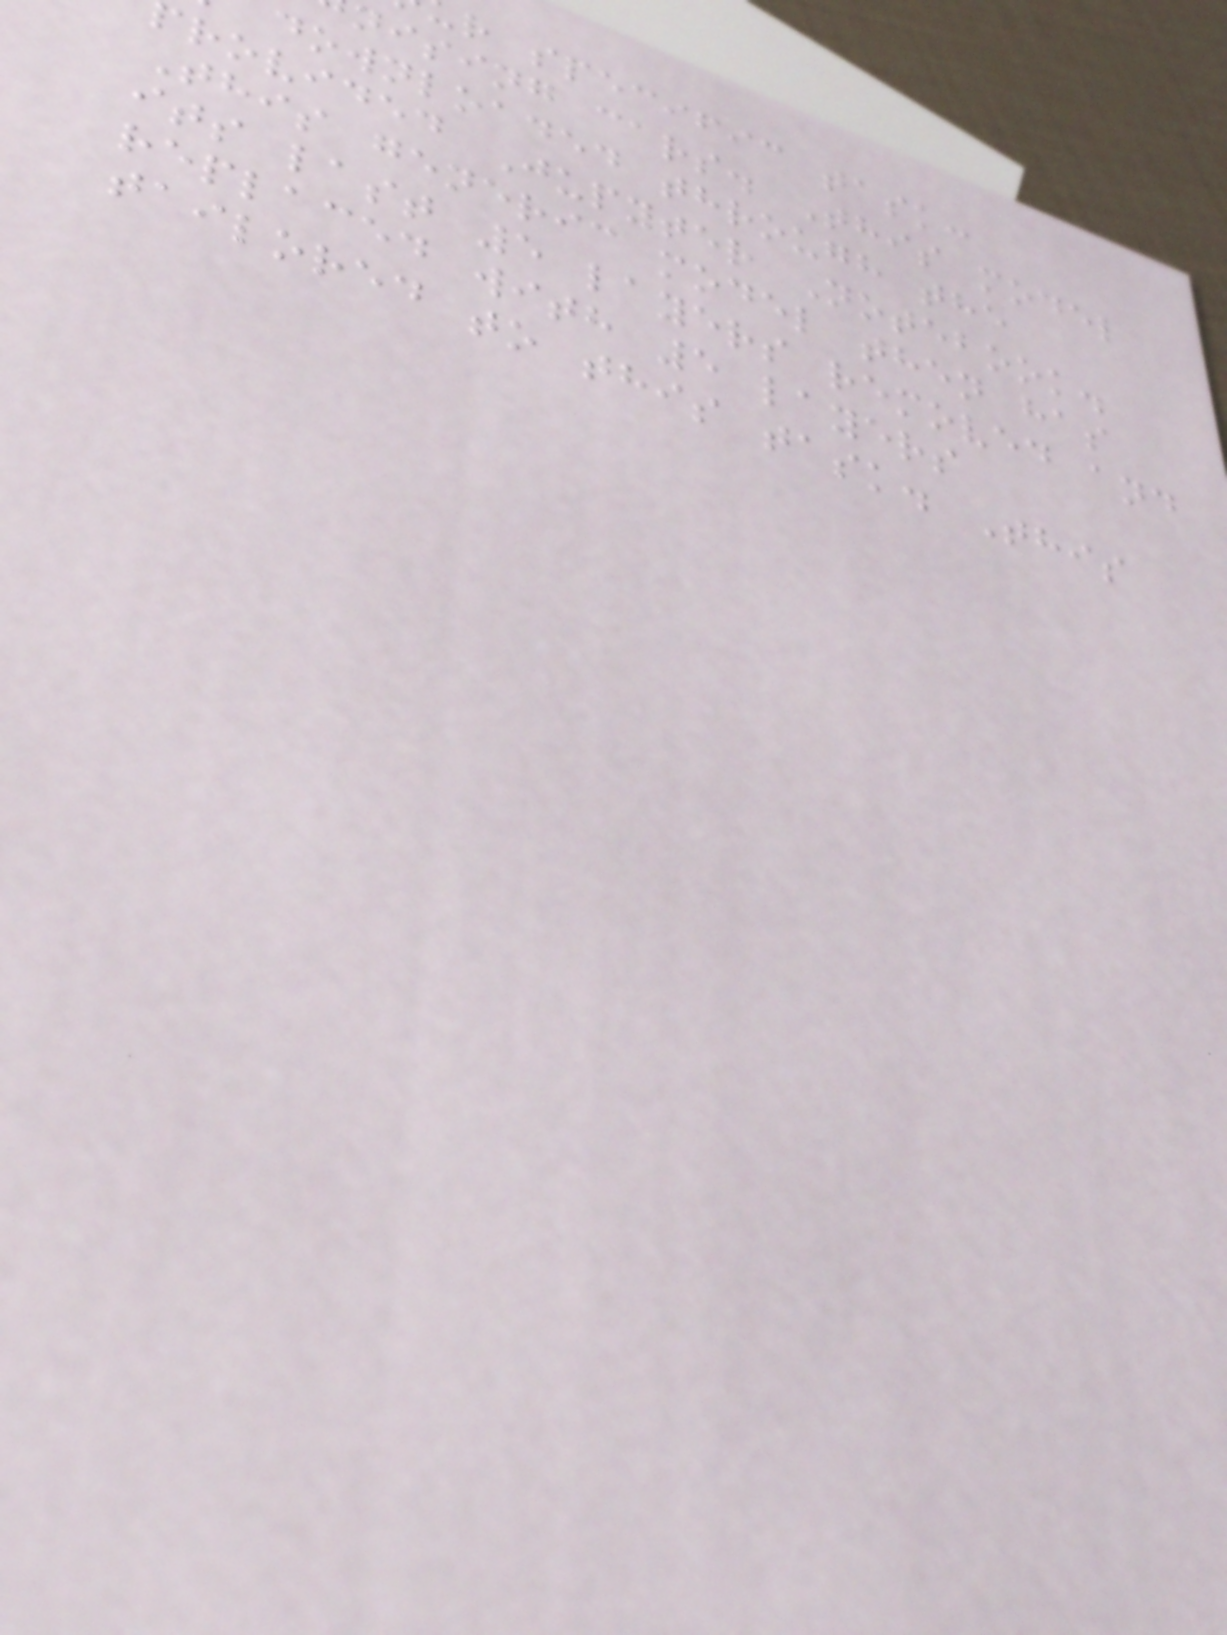r specific task:
nising cars. This model
downloaded through the
rovided Jupyter Notebook.
This generic model then has
its last 5 layers removed and
replaced with 5 layers
tailored to this task. This
